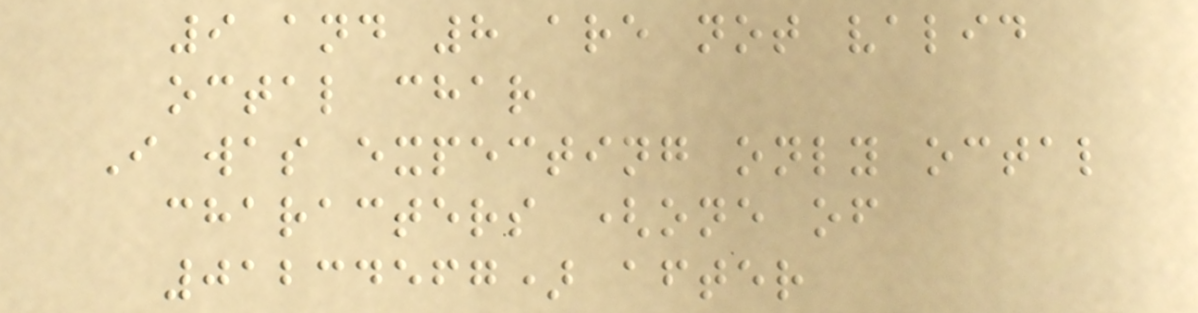9 and 8 are not valid
octal char
I was expecting only octal
characters (one of
01234567) after
